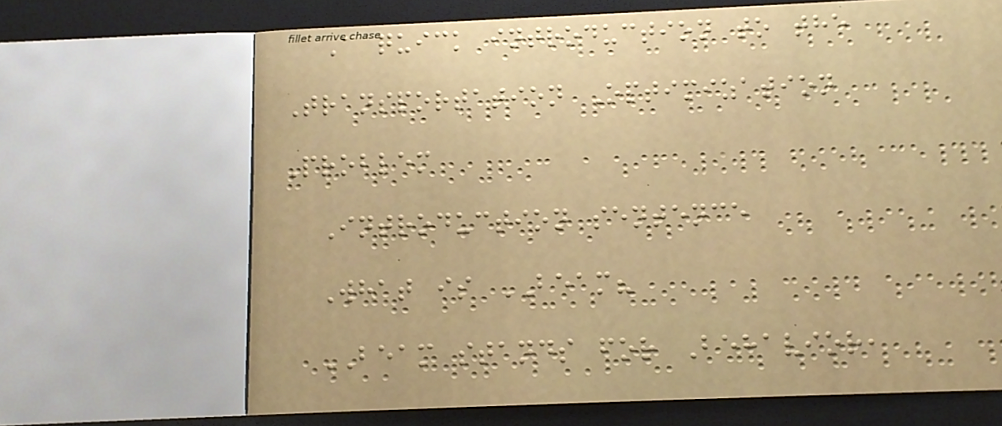A quick introduction to the
Transportation Optimization
Problem
Introduction sentence
What is BEAM?
BEAM stands for Behavior,
